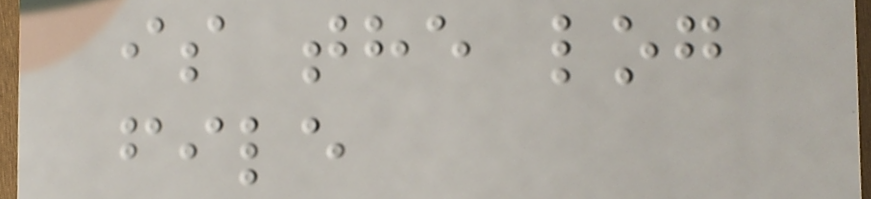is the log
file
